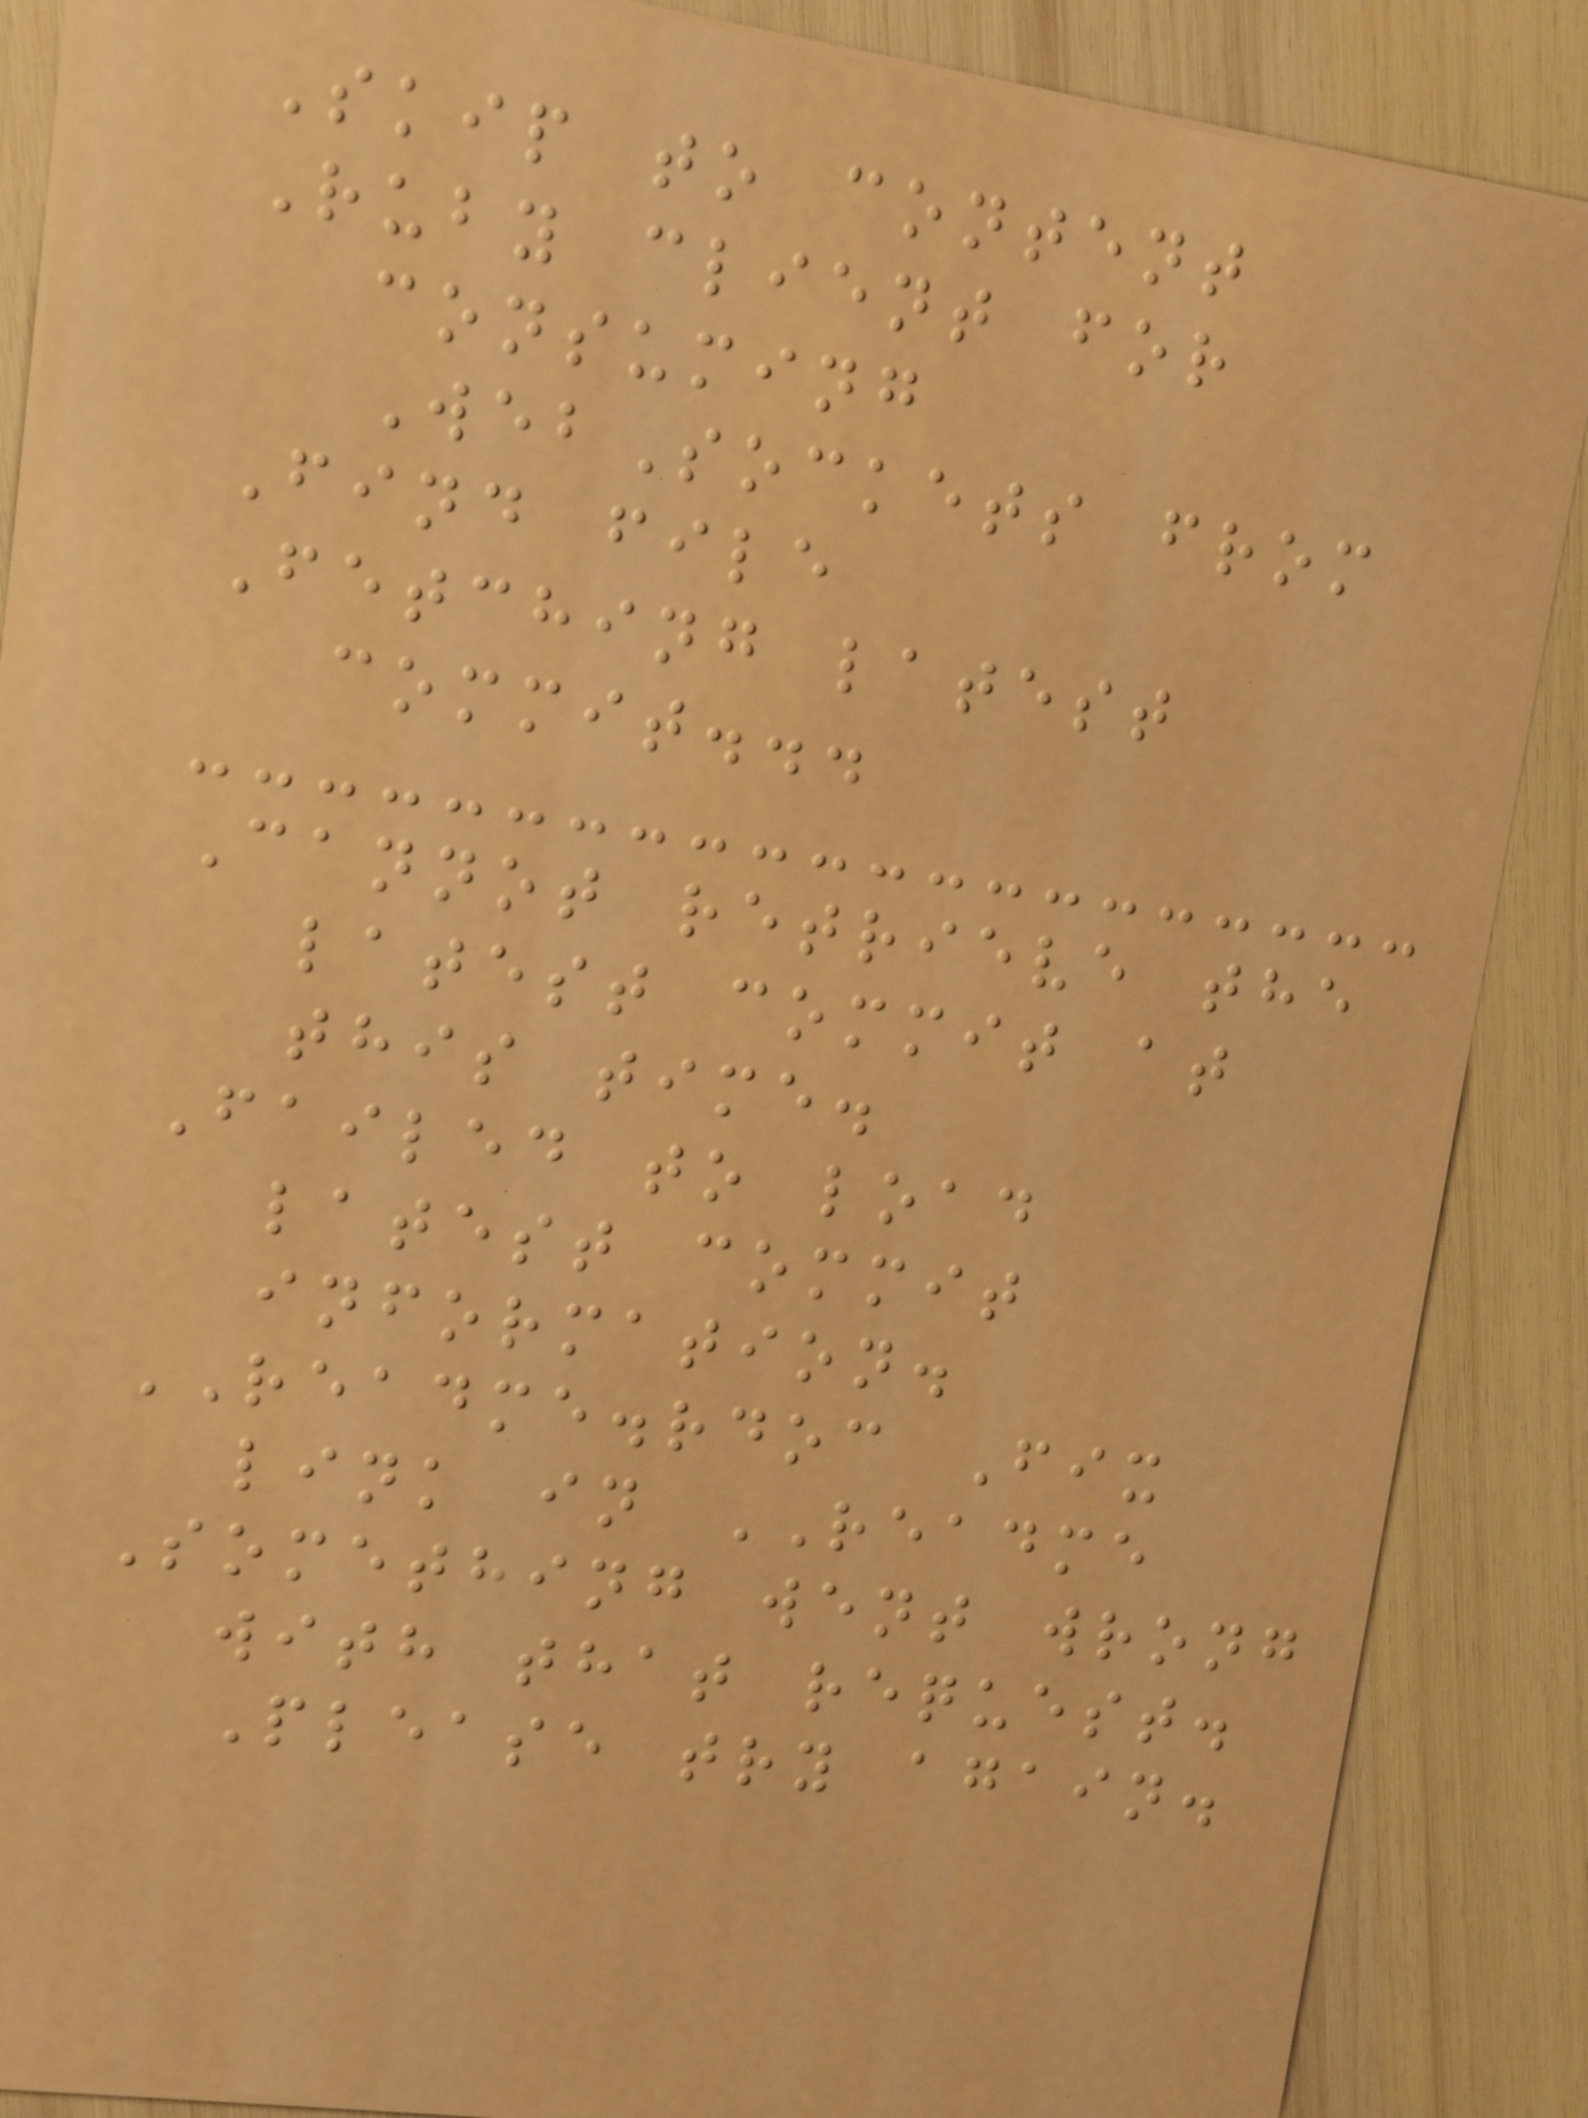Skip to content
Ruby client for
consuming
WebSockets from
Find file
Fetching latest
commit...
Cannot retrieve the
latest commit at
this time.
Failed to load
latest commit
information.
README.rdoc Fix
link in README
Something went wrong
with that request.
Please try again.
